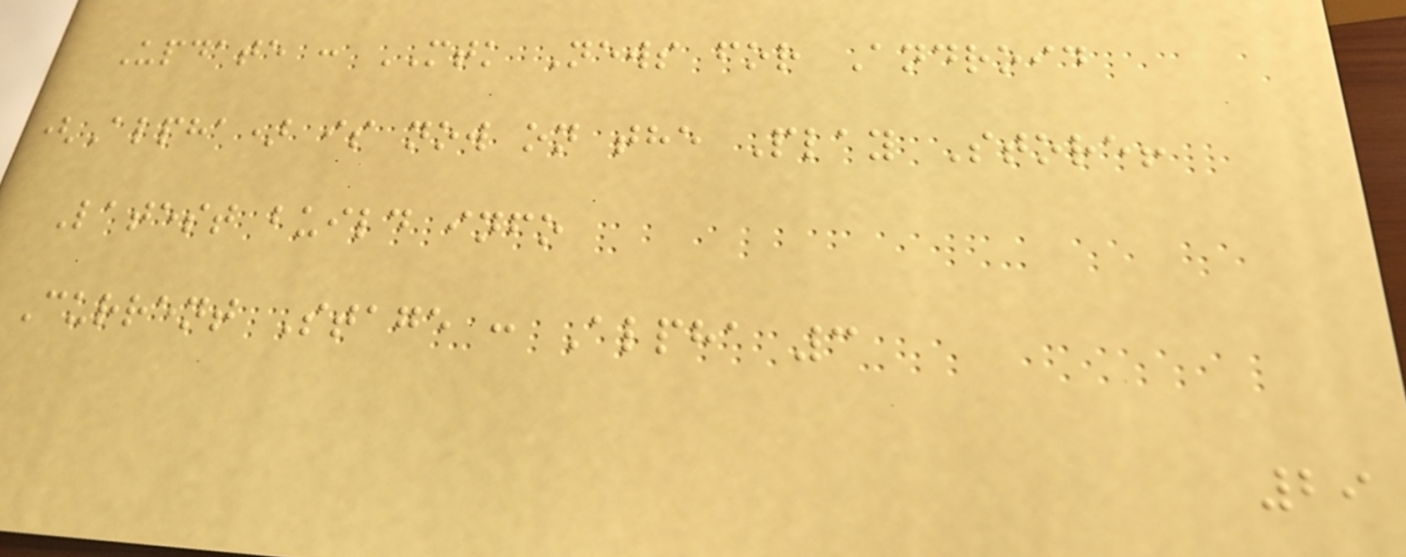Update : MTK News for Android
(Alpha) is now on the Play Store!
Latest build info
Current Stage : Alpha 3
29
